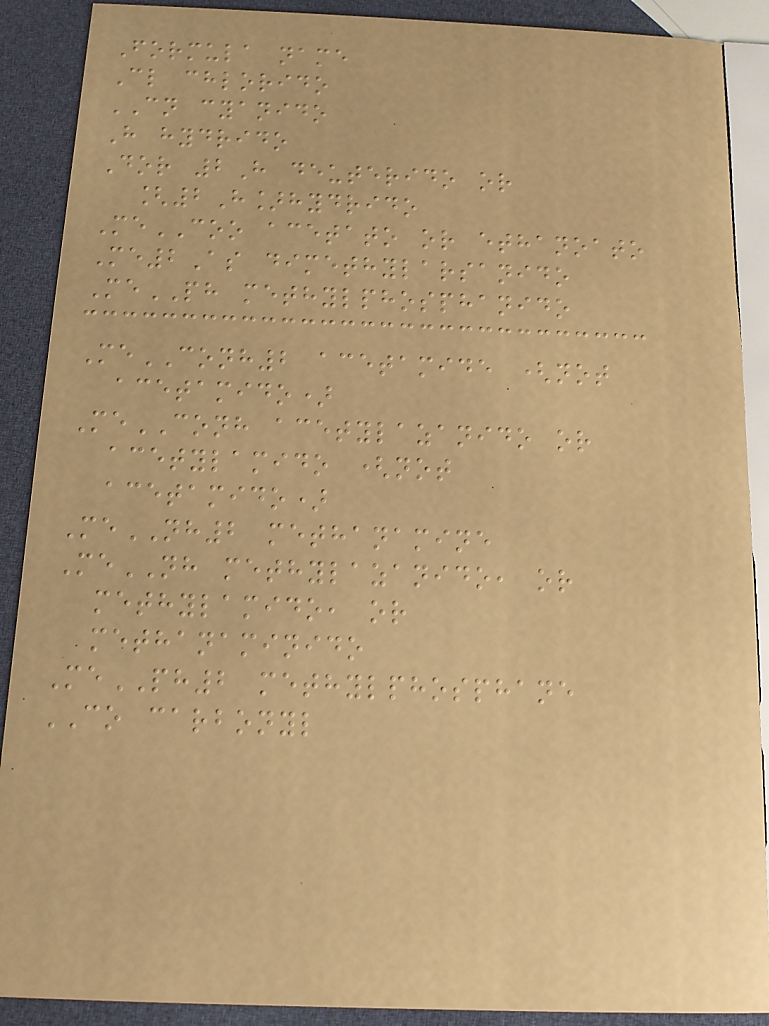Formula name
Cl chlorido
CN cyanido
H hydrido
Dor 2H deuterido or
[2H]hydrido
MeCOO acetato or ethanoato
Me2As dimethylarsanido
MePH methylphosphanido
MeCONH2 acetamide (not
acetamido)
MeCONH acetylazanido or
acetylamido (not
acetamido)
MeNH2 methanamine
MeNH methylazanido, or
methylamido, or
methanaminido
MePH2 methylphosphane
CO carbonyl
